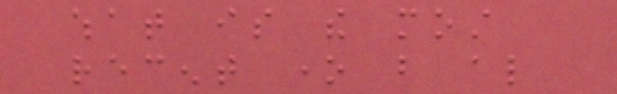what is the most
recent one but also
